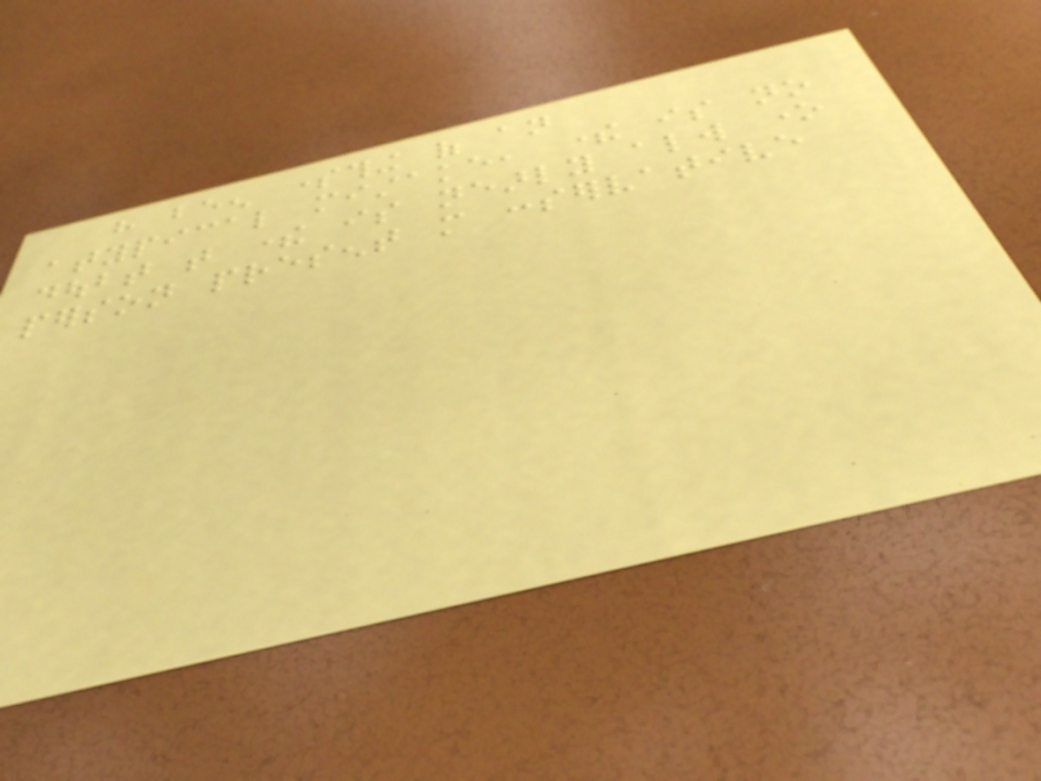have been something of an
atypical mistake, there is no
doubt that there is nearly always one
person present more conservative
